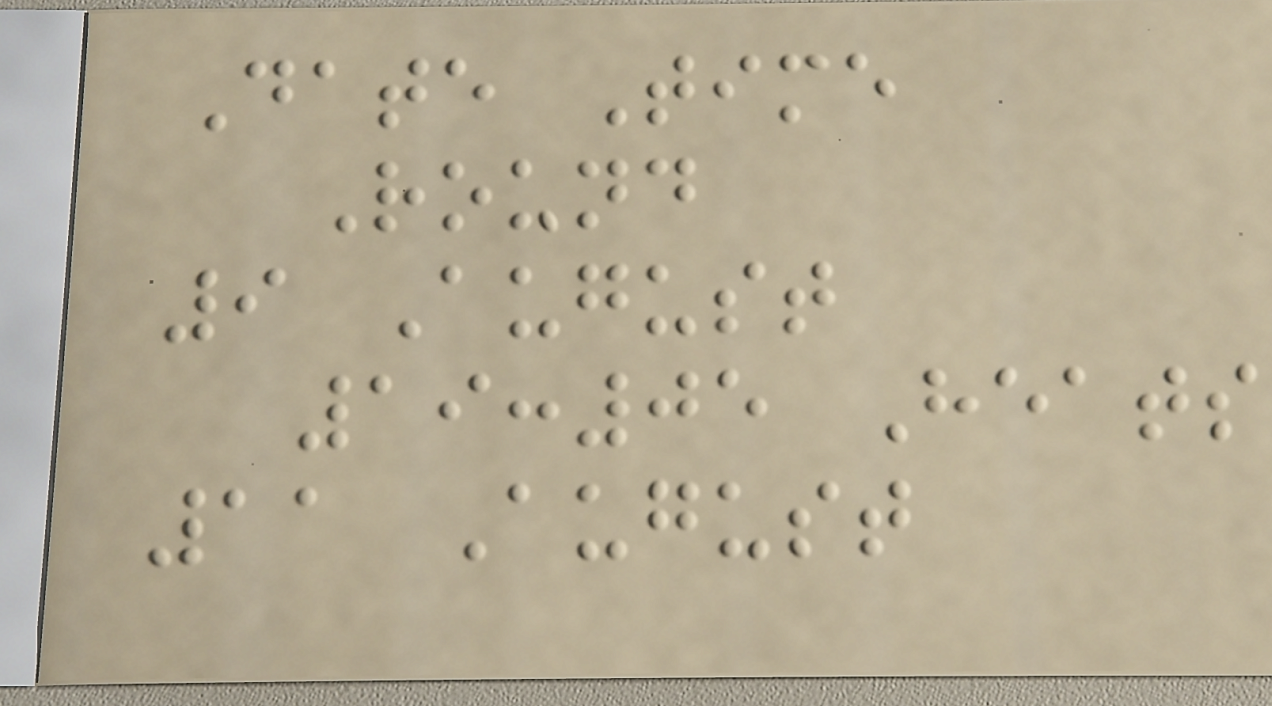Date Time
Round
9 August
19:05 Heats
11 August
